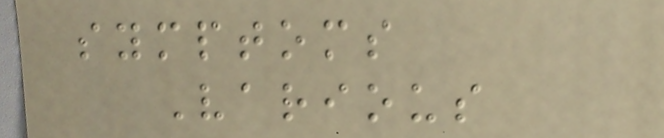symptoms
Various
